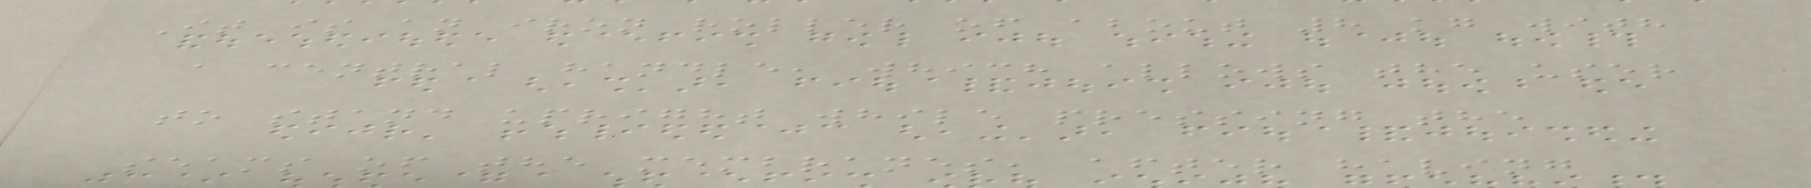It is an iron roller of about 8 kg with
a central handle, which allows the user
to stand upright while pressing the
seams of the membranes, after having
